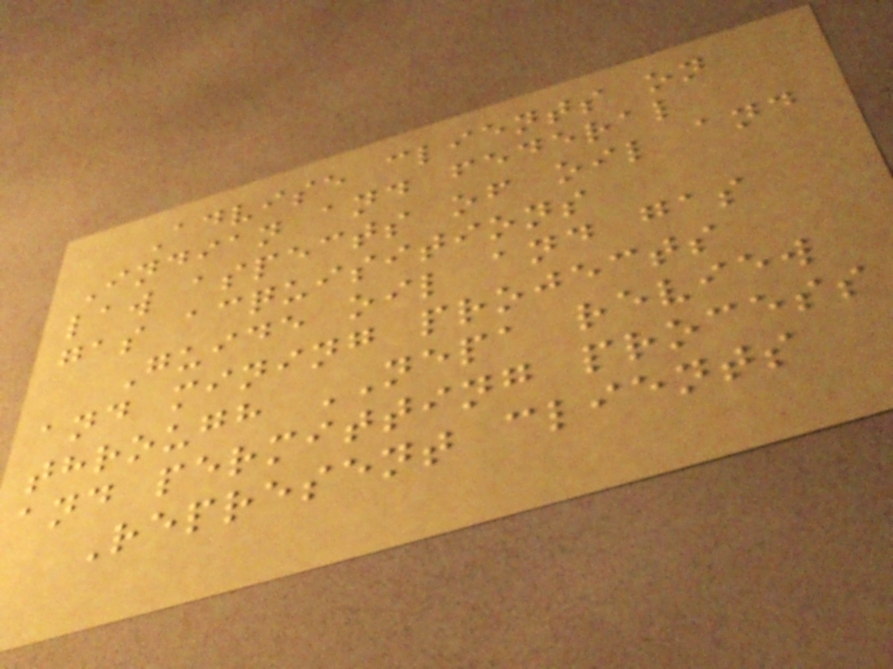Advise clients on
Indian and federal
law aspects of oil and
gas acquisitions
Guide oil and gas
and mining projects
through NEPA review
and permitting process
Represent clients
